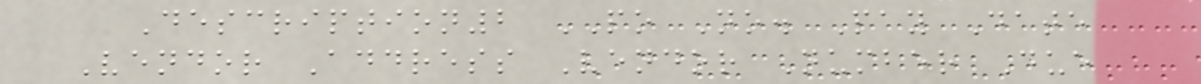Description2 PO No. Pay Date
Vendor Address Vendor Number Due
